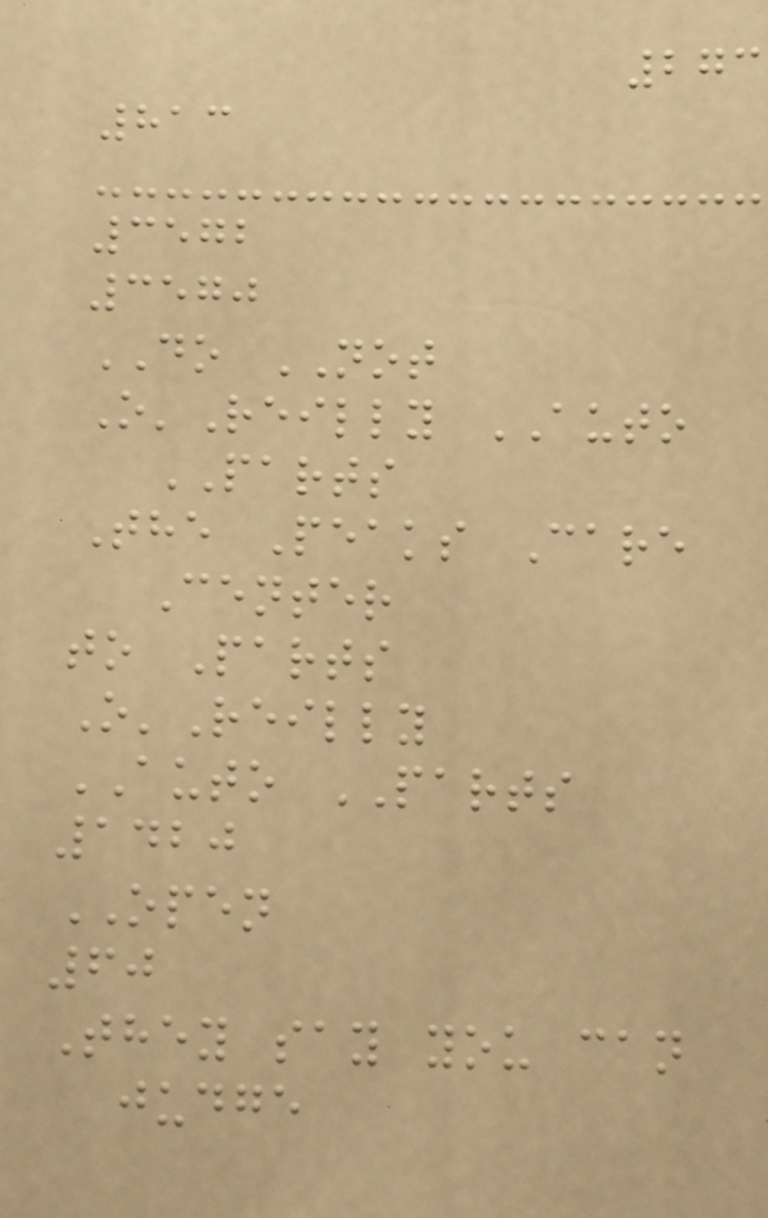273
813
3572
3570
DO NOT
O'Reilly AUTO
PARTS
The Peaks Care
Center
to Parts
O'Reilly
AUTO PARTS
1420
OPEN
60
They say you can
judge
